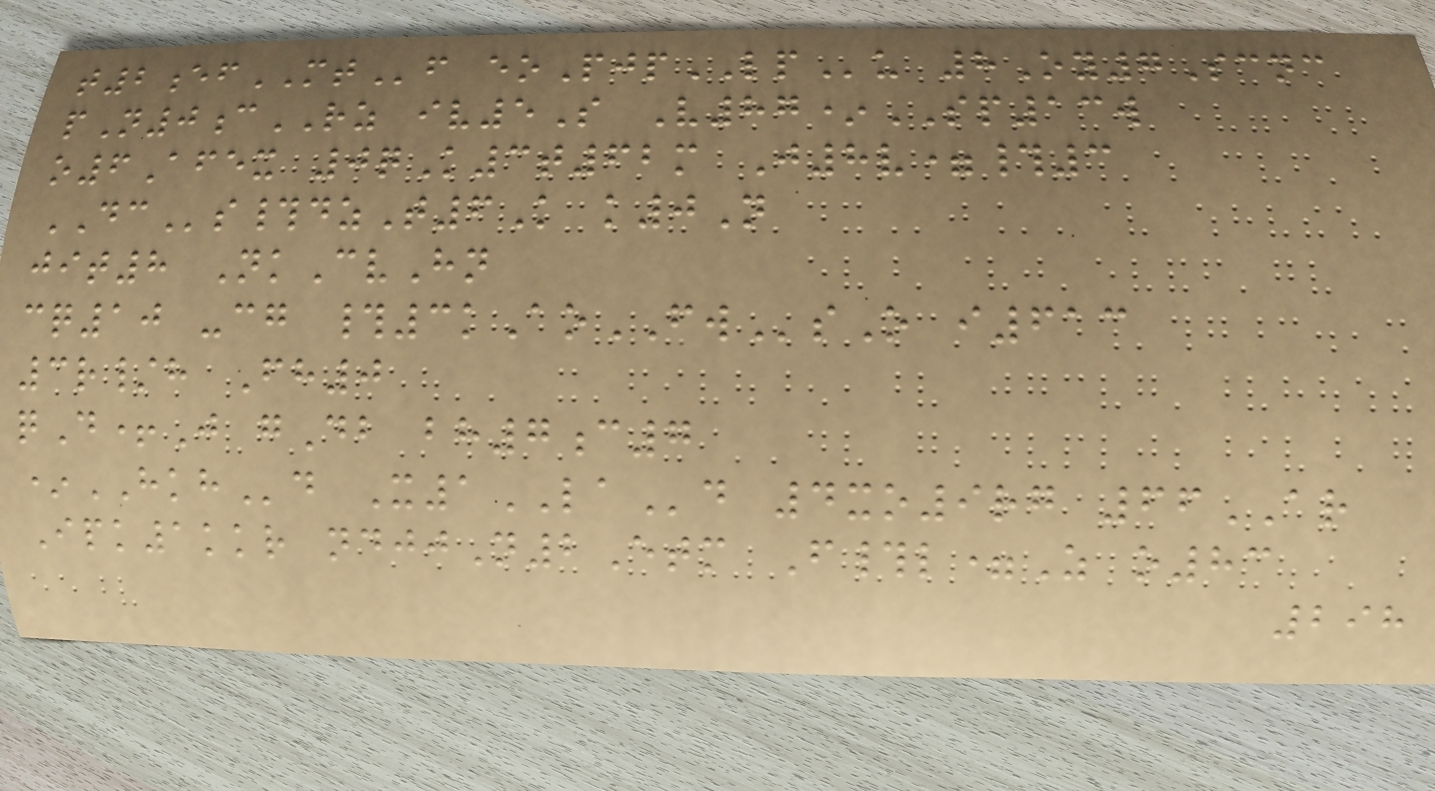t2efMTf eoPjpLPu 8Oy7Scnc
pN0cRZ iv5S V87*SP13w
o6Afex 0qK3t62m J8v=#3
DCs#dzT6K k0N
jit8 NkCvHn
cq10 -cg #3kAoFWsO i613
3r/h Fh0
qD+J gDb bh7c7
*HKHd X1LAd 4xo9rg 66AR
Ipk1kkr ndjjN2Etm F#l=Z o83
298
